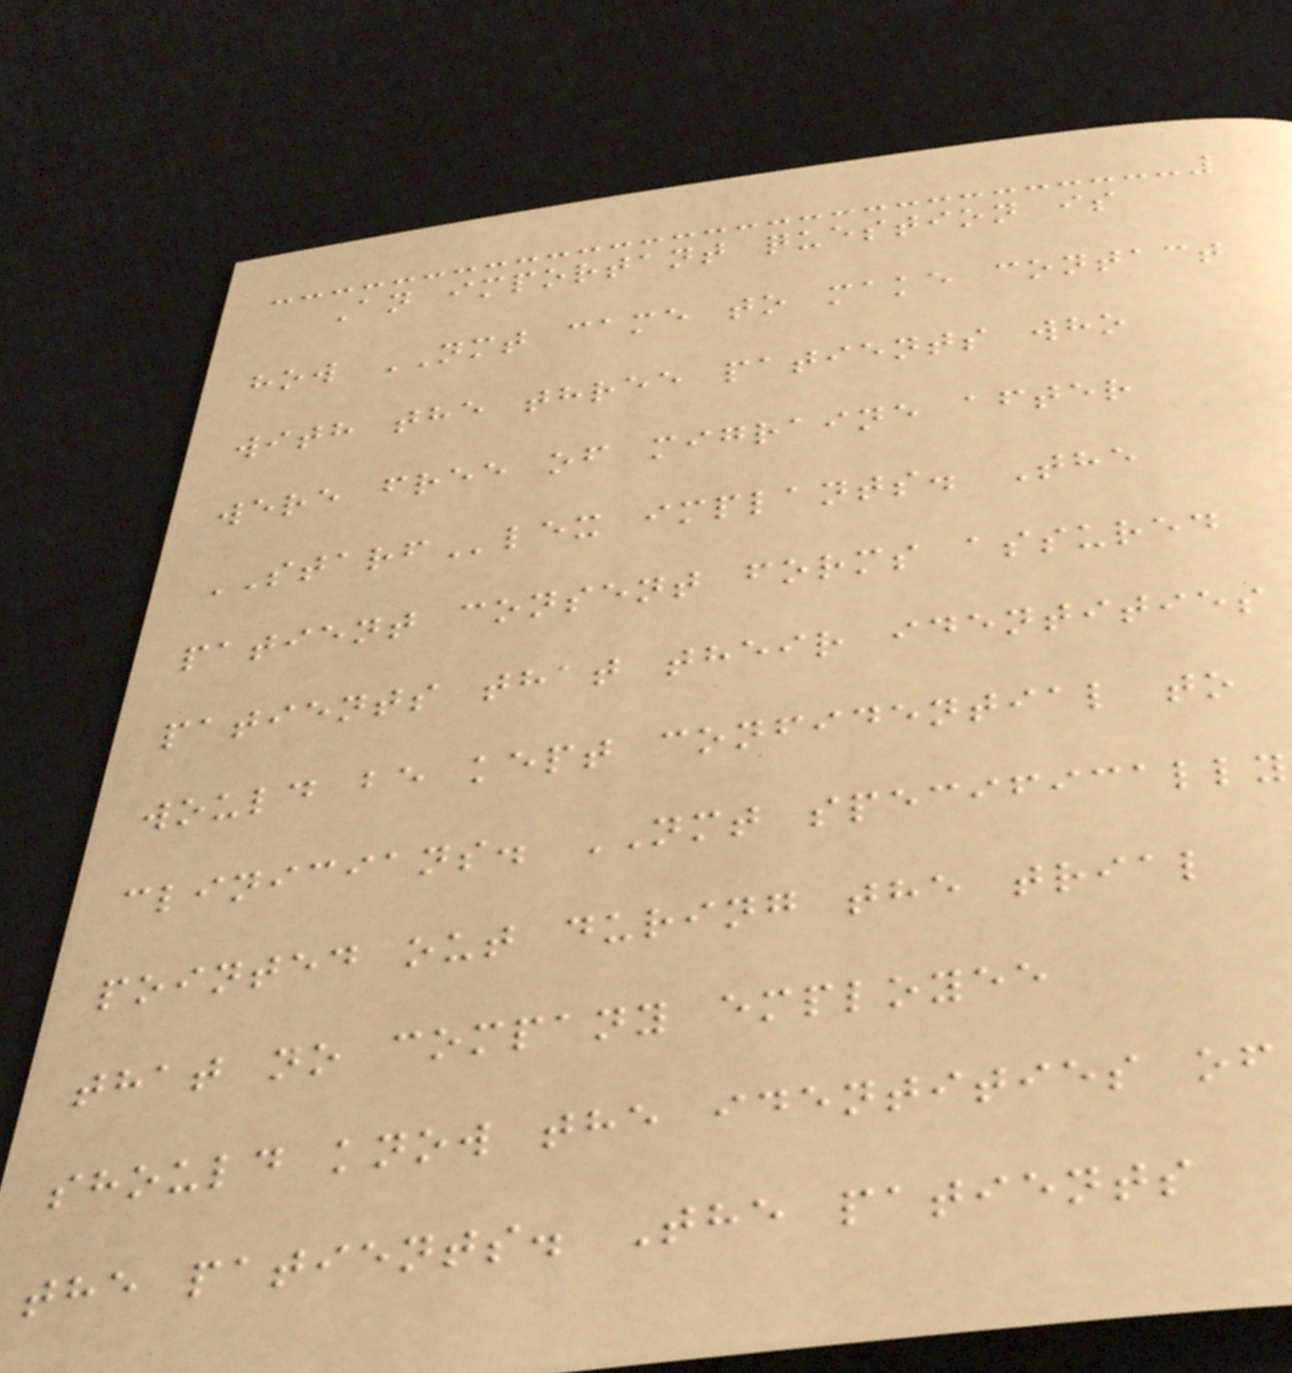An important question is
how NMT came to make contact
with the three patients who
were free of migraine after
STARFlex implants. The
patient consent forms assured
patients that their identities
would be kept confidential to
clinicians. NMT specifically
pointed out during the trial
that no company employee
should know the identities of
the patients. The patients
